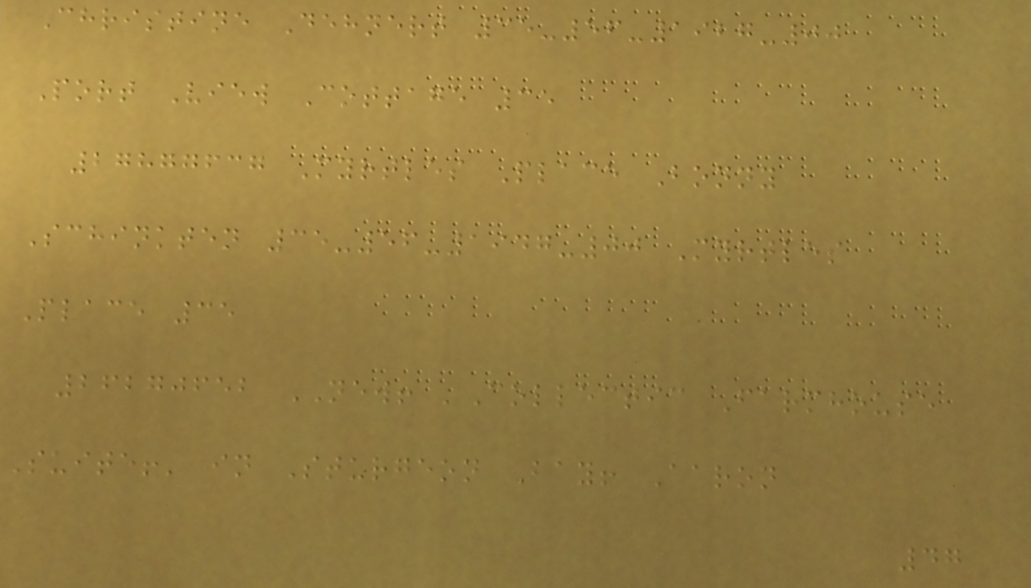Christine Dehnert 35-56-1927-00
Port View Cottage 35
27877637 Myrtles Place Bonny
Schinkten 35-56-1947-00 Myrtles
Place 35
26270652 NEW! 'Collectic Farmhouse
Suite!' in Sturgeon Bay! Aaron
47
